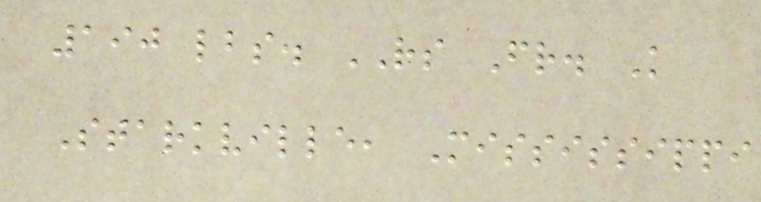190 lbs. RS Fr. K
Starkville, Mississippi
